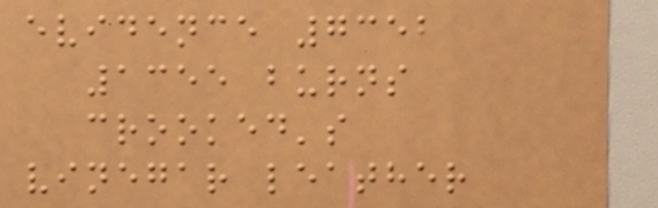evidence 7352
1355 burns
crooked's
vinegar leather
